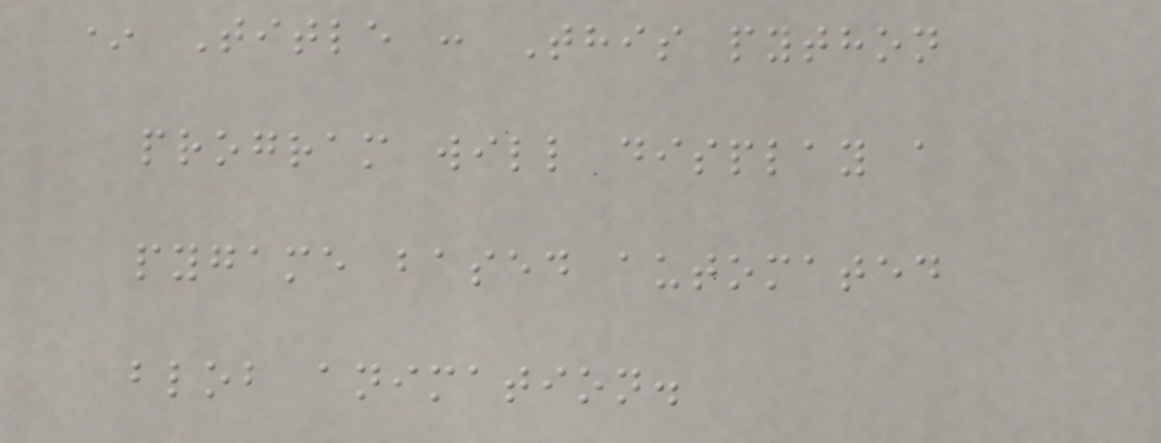* Title : This python
program will display a
pygame based automated
blob animation.
